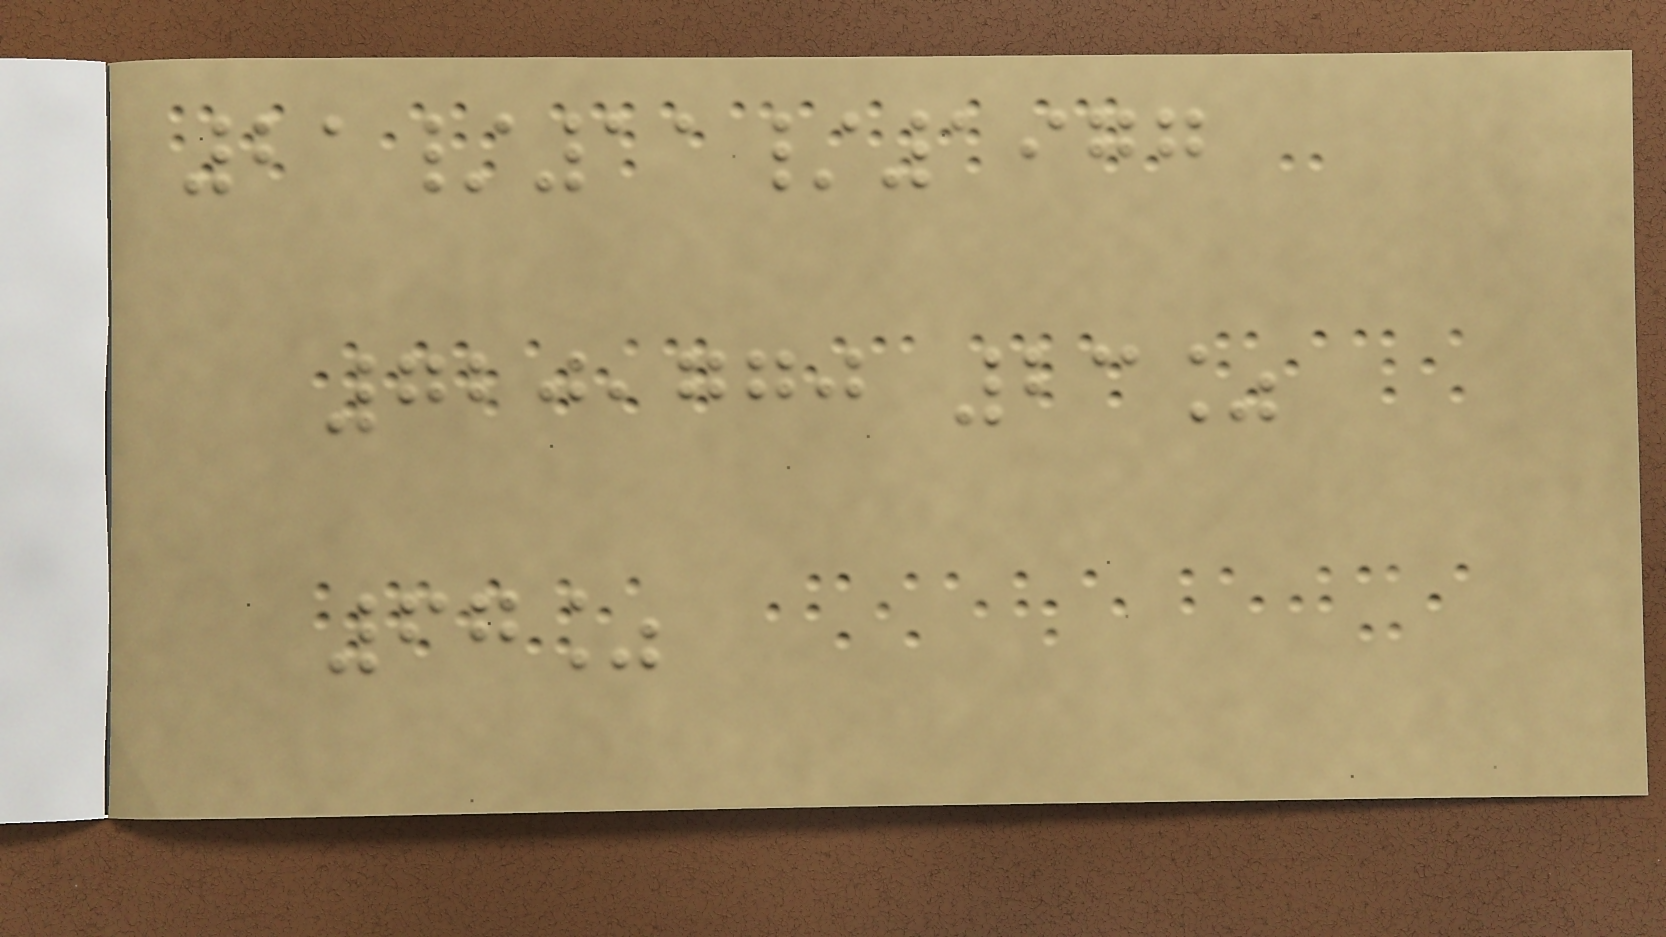21/11/1977
720,770 23%
67%
